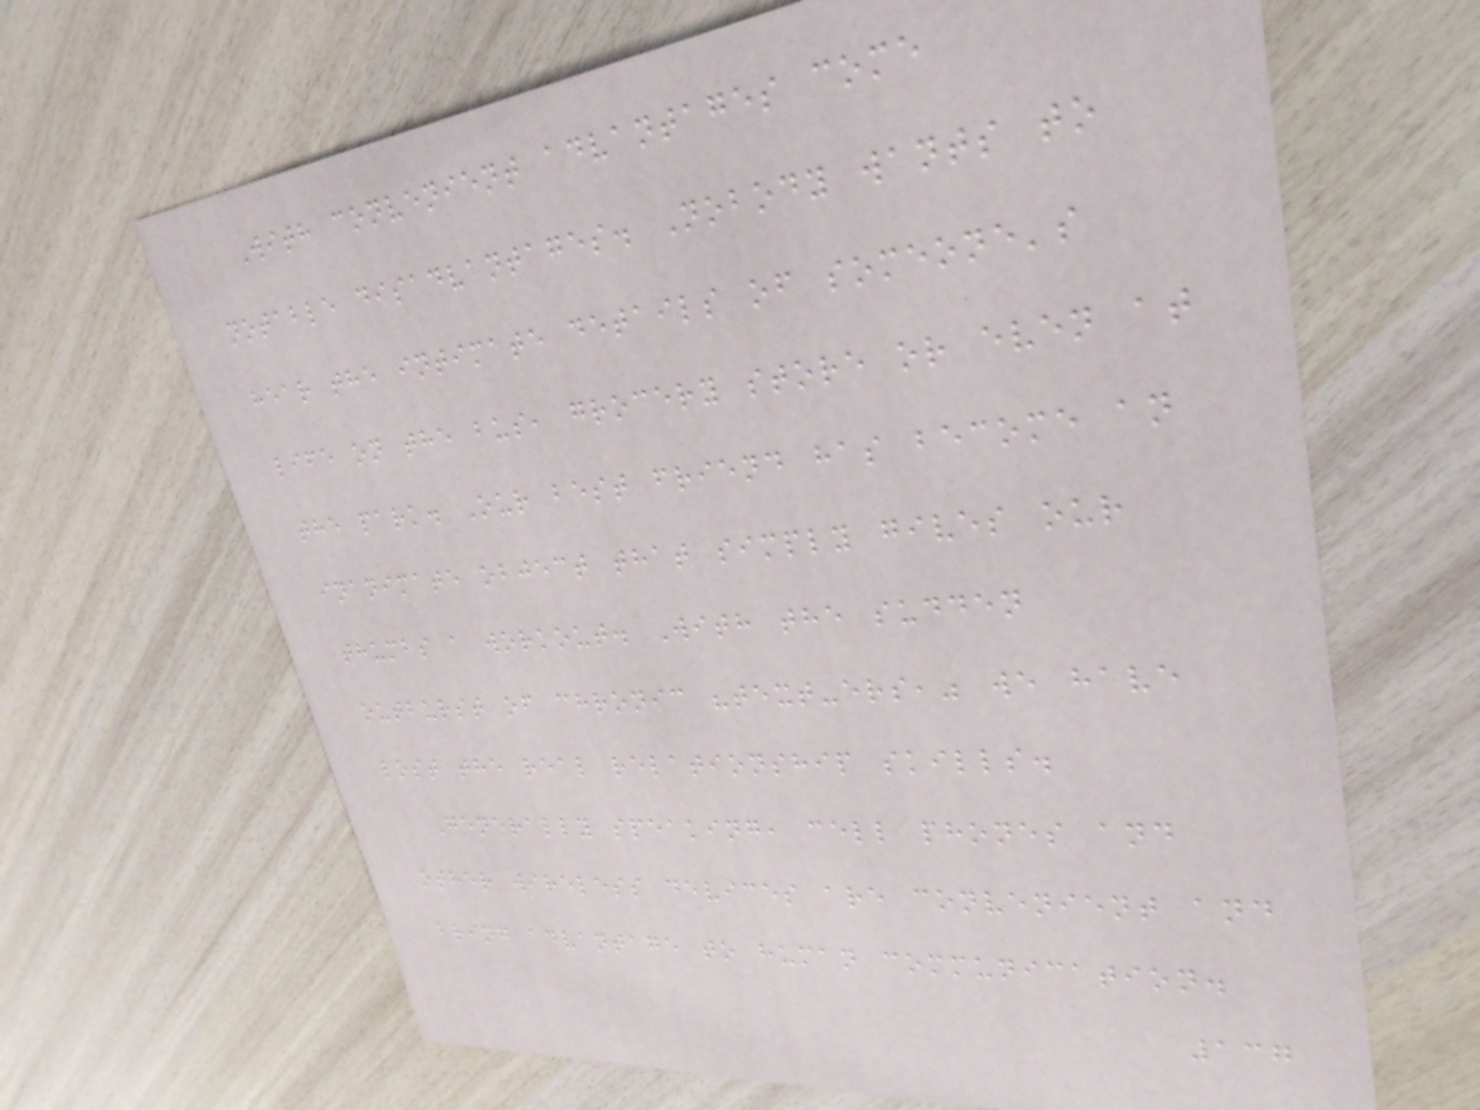With convenient advantages come
notable disadvantages. Nobody wants to
hear the intimate details of someone's
life on the bus, grocery store or even at
the park. Our best friend has become an
inanimate object that simply gives our
thumbs a workout. With the sudden
outburst of chronic "text-ers," we have
lost the real relationship skills.
Generally speaking, cell phones and
other wireless devices are convenient and
bring advantage to human communication.
137
